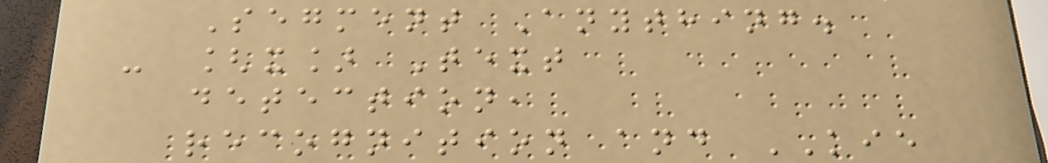Segment Anything.
- [x] Text
detection,
recognition and KIE
